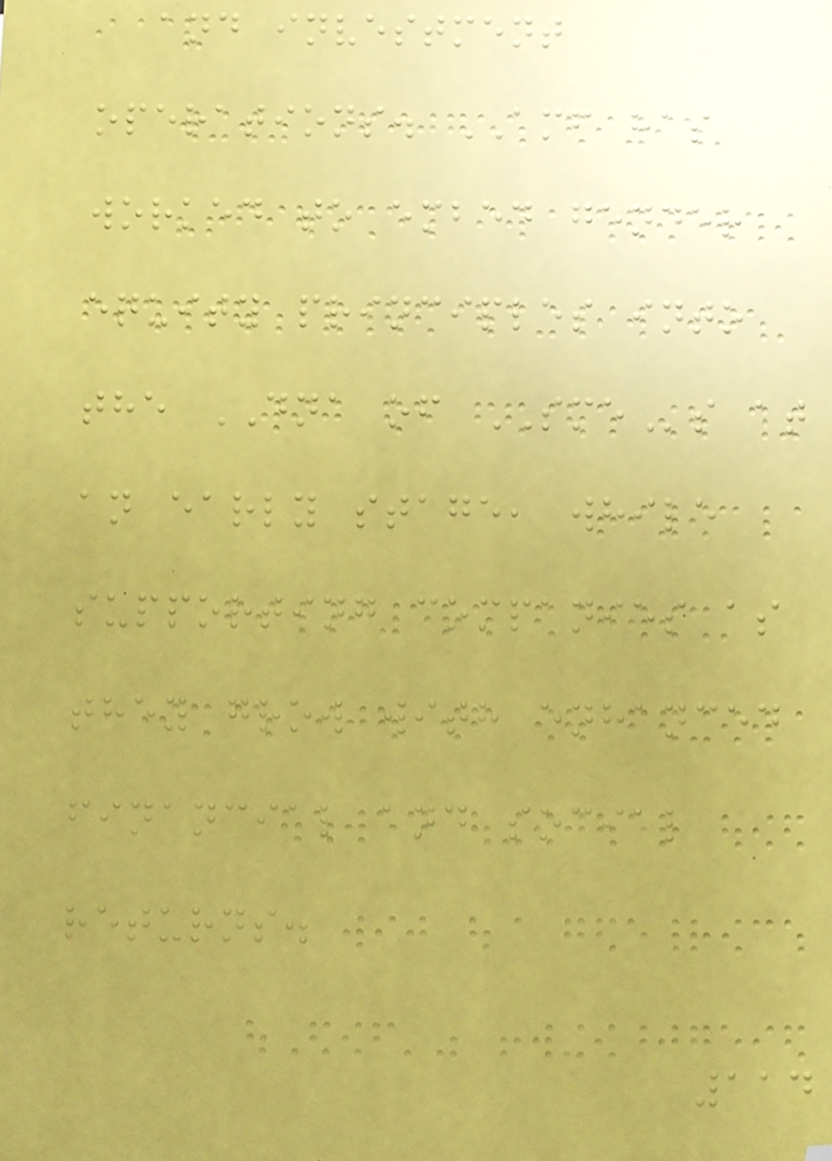and investment
operations. AMF has
worked to embed gender
equity principles into
the DNA of SMEs at
an early stage, while
supporting companies as
they grow with enhanced
financial and social
returns.
114
